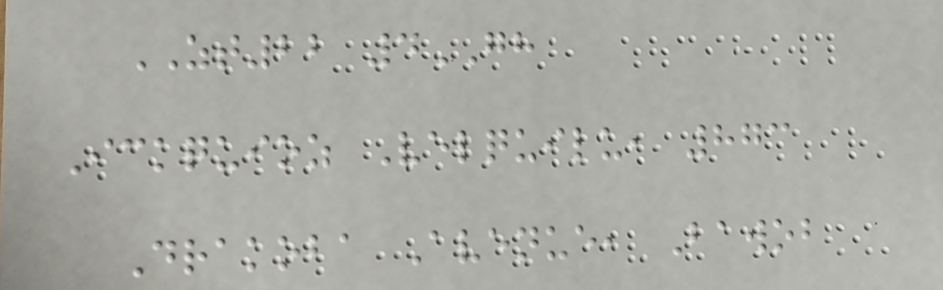ZT22 4GH
Ickquioz Velquilu, 873
Drakoba Avenue, Bawob
